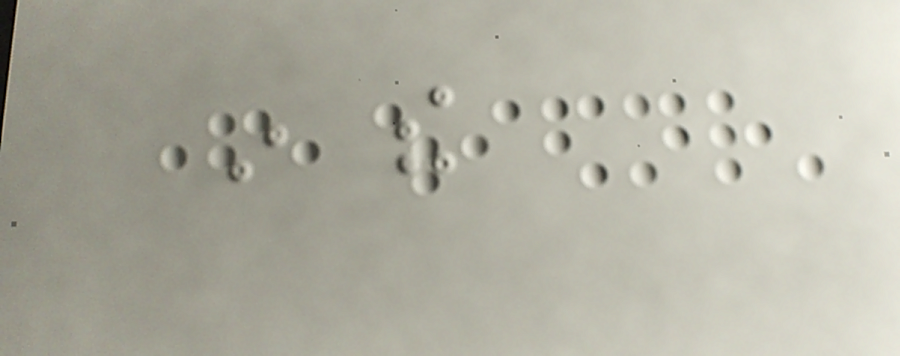in the
